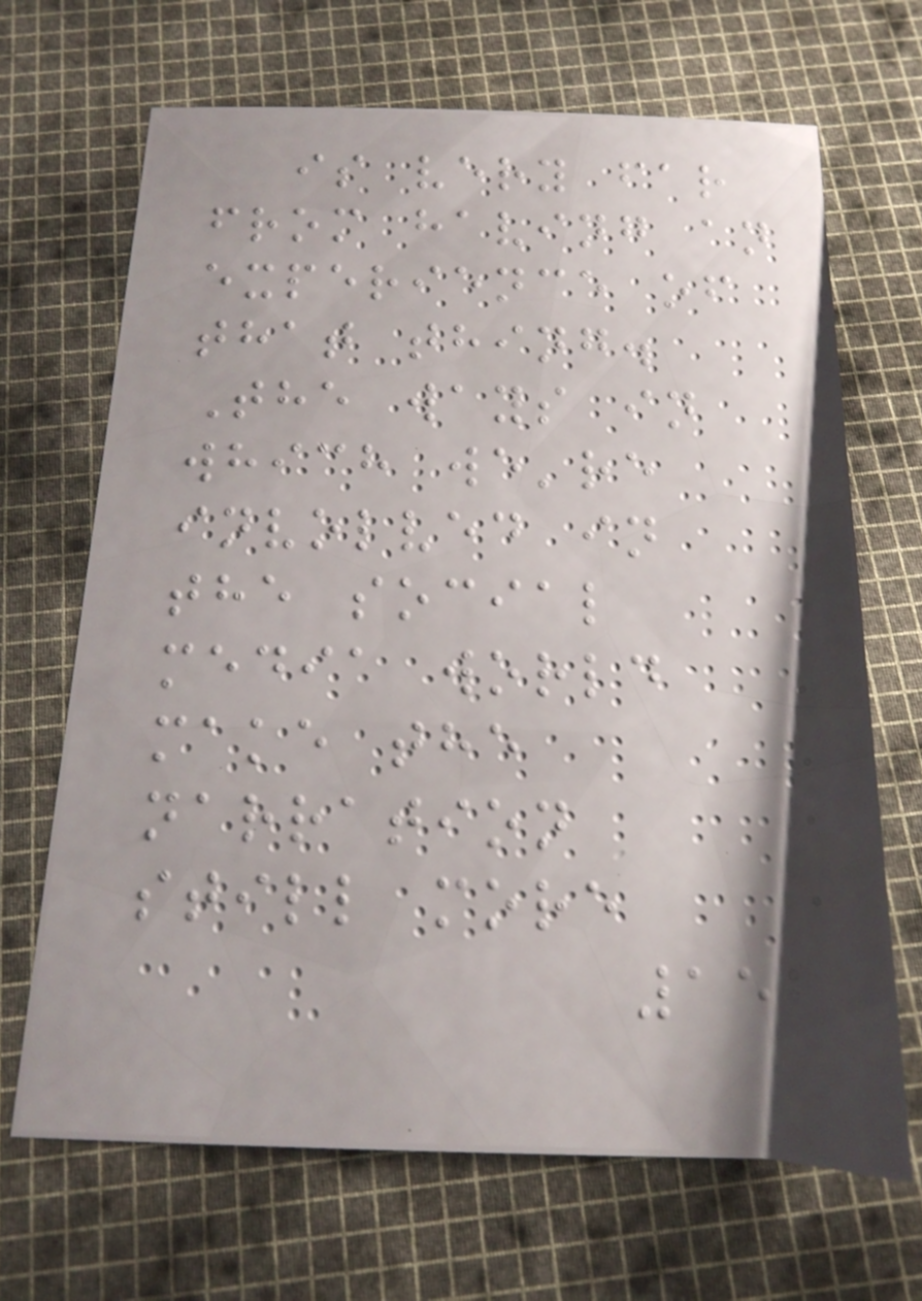is very far
from having an
experience of
that thing.
The ways in
which we're
involved in
the social
media world
make the
narration
still more
152
